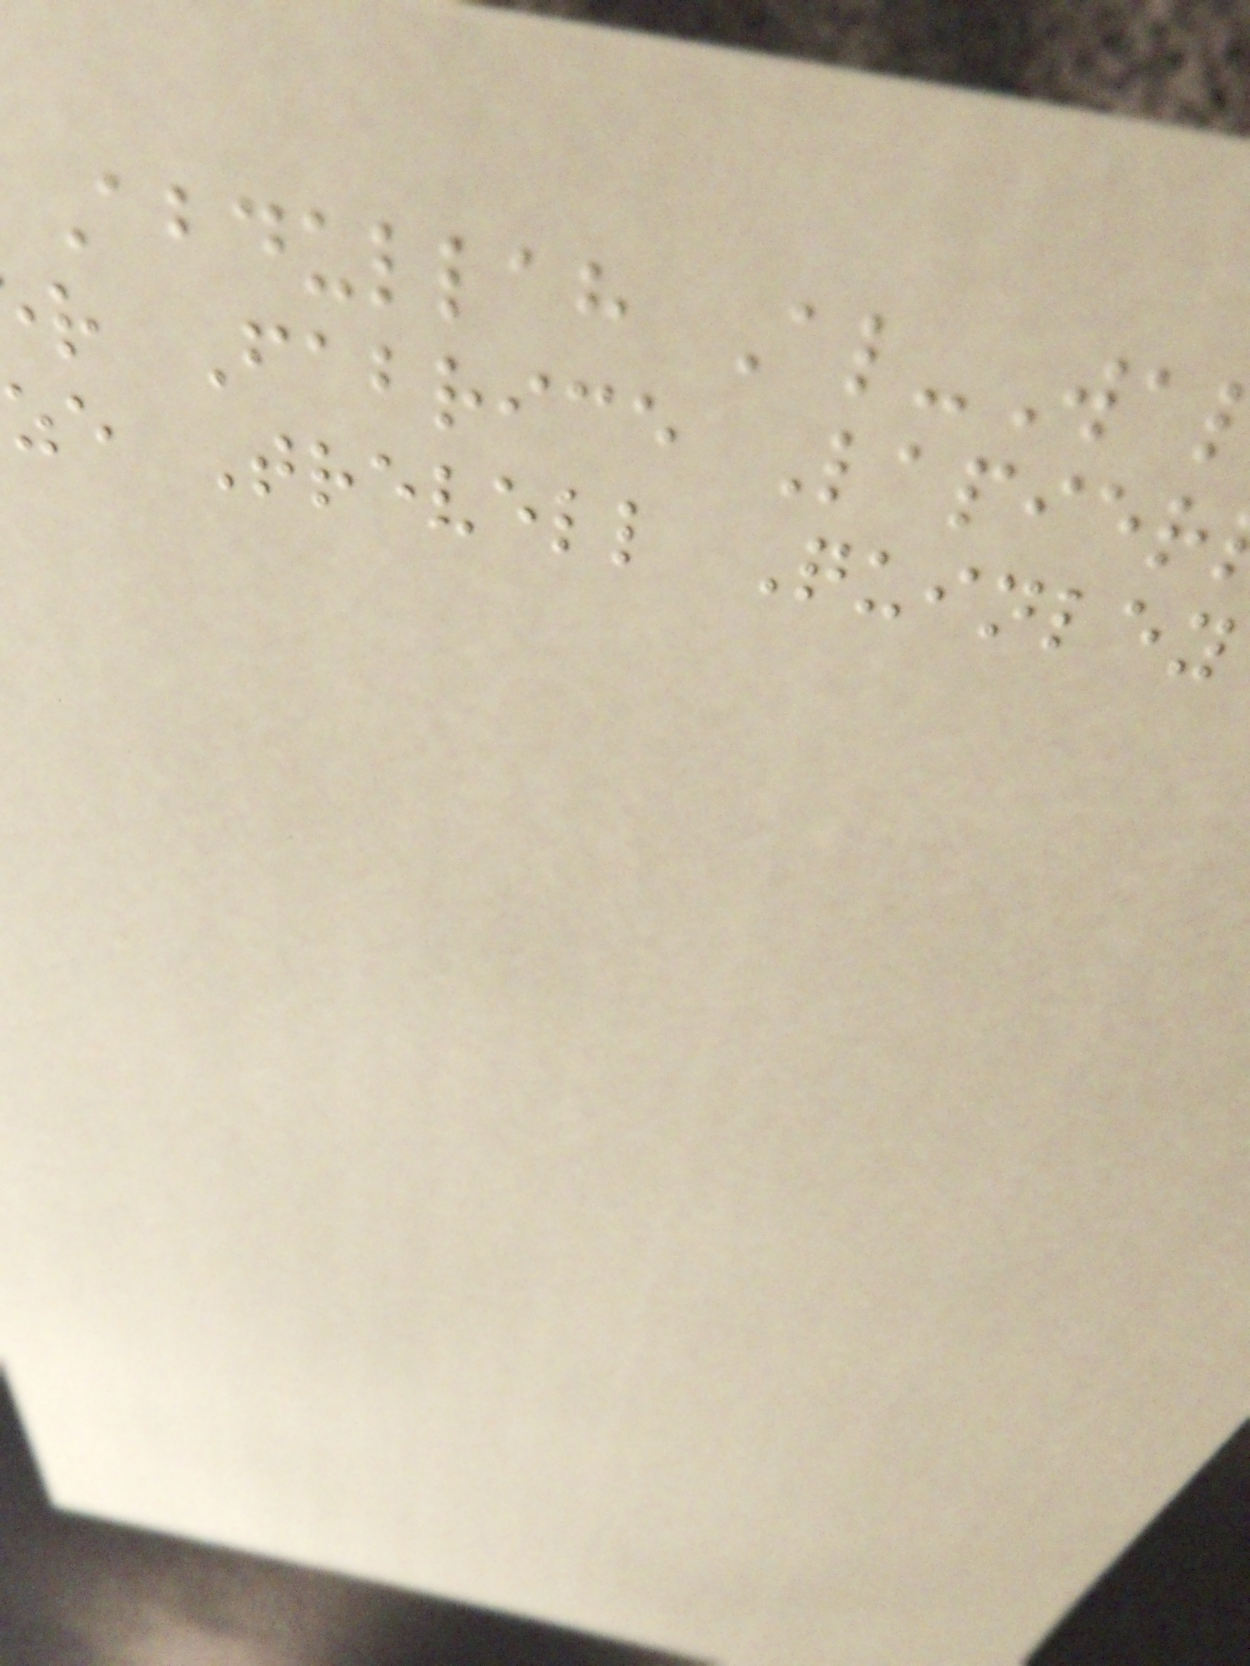Abdullah Al-Wa
r Fabrice Lapier
ze Trevell Quinley
